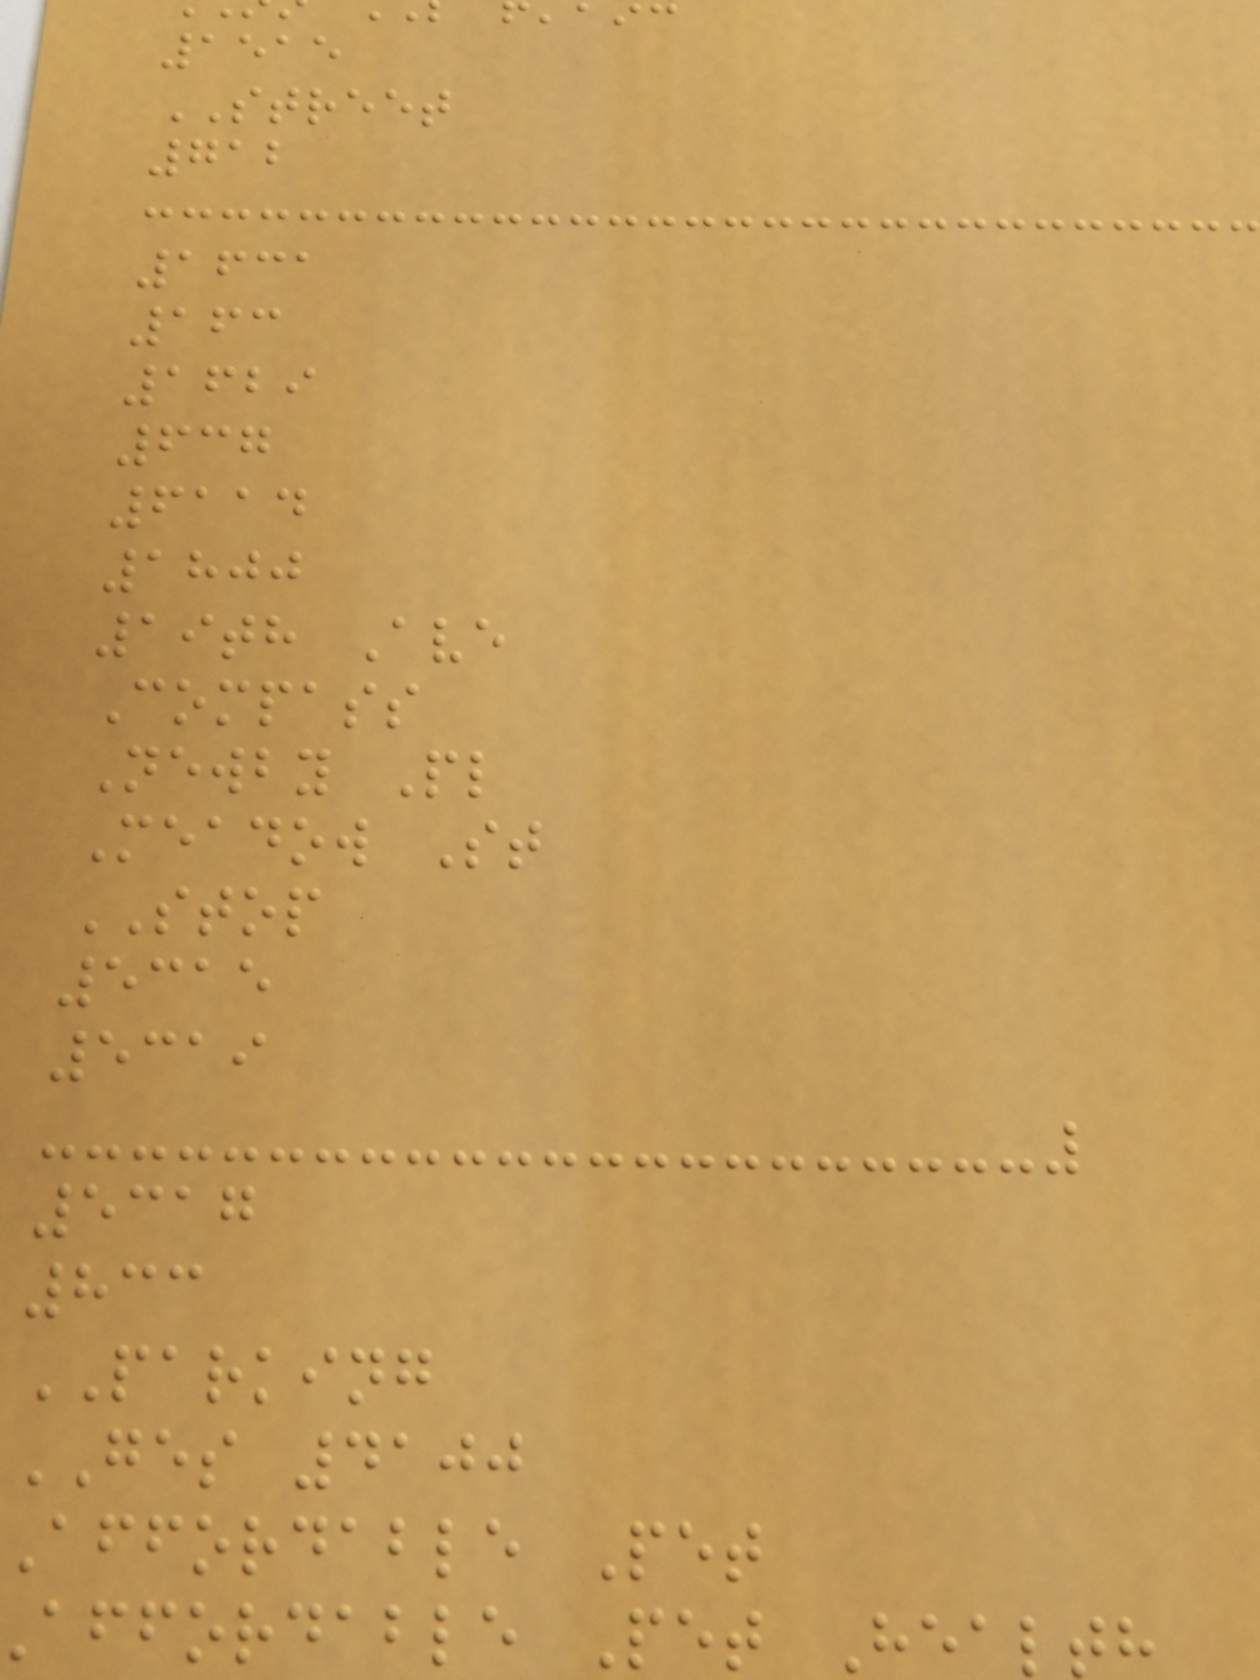1515
STREET
712
1631
163
1629
637
6114
1800
19th Ave
Compass
Newby Pl
Meadow St
STOP
5315
5319
5317
833
PARKING
GES 4100
affordable Pet
affordable Pet Health
